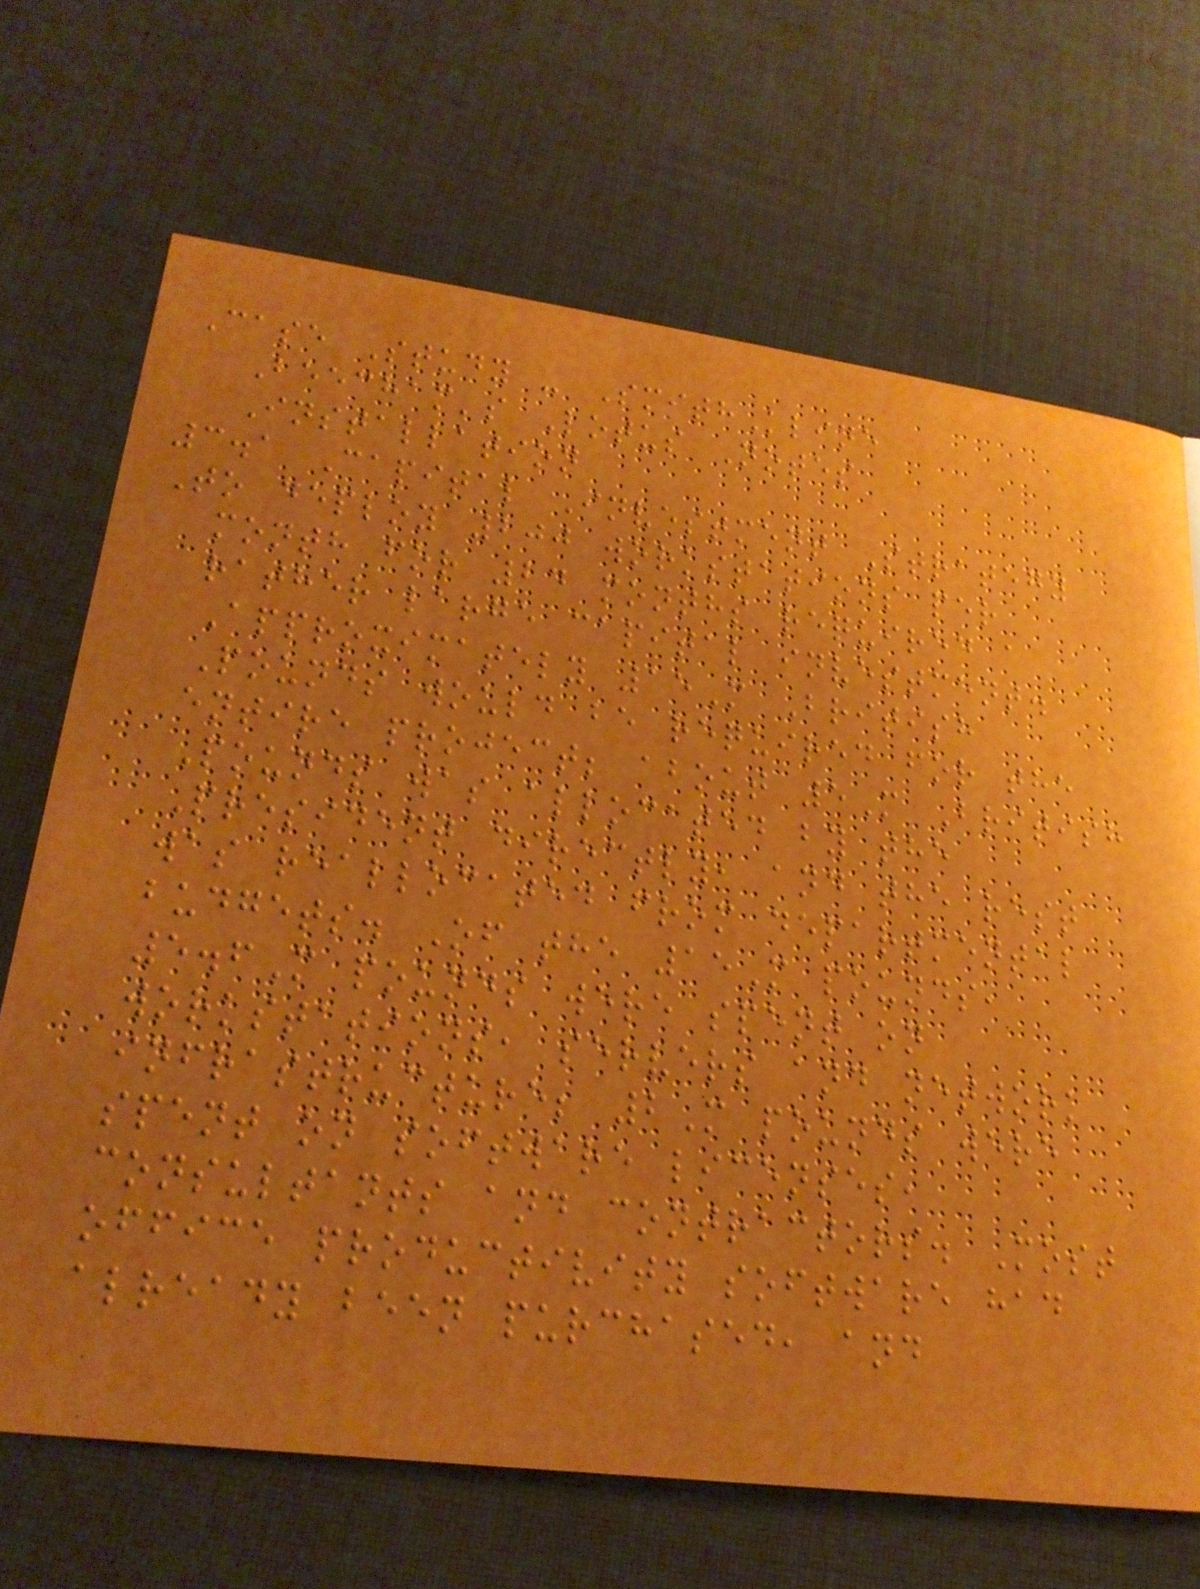Case Study - SmithKline
Beecham's Lotus Notes
Installation
3.1 Capital Investment Strategy
To deploy 200 workstations per
month for 24 months required a
rather large capital investment.
Approximately 15M British
Pounds would be required for the
entire project; about 5M British
Pounds was allocated by the
President directly, and the rest
was reallocated from departmental
budgets. Of the 15M pounds,
5.6M pounds were spent on
workstations, servers and network
infrastructure; 2M pounds were
spent on software licenses,
consultants and contractors. Most
office productivity software had
already been purchased, and
